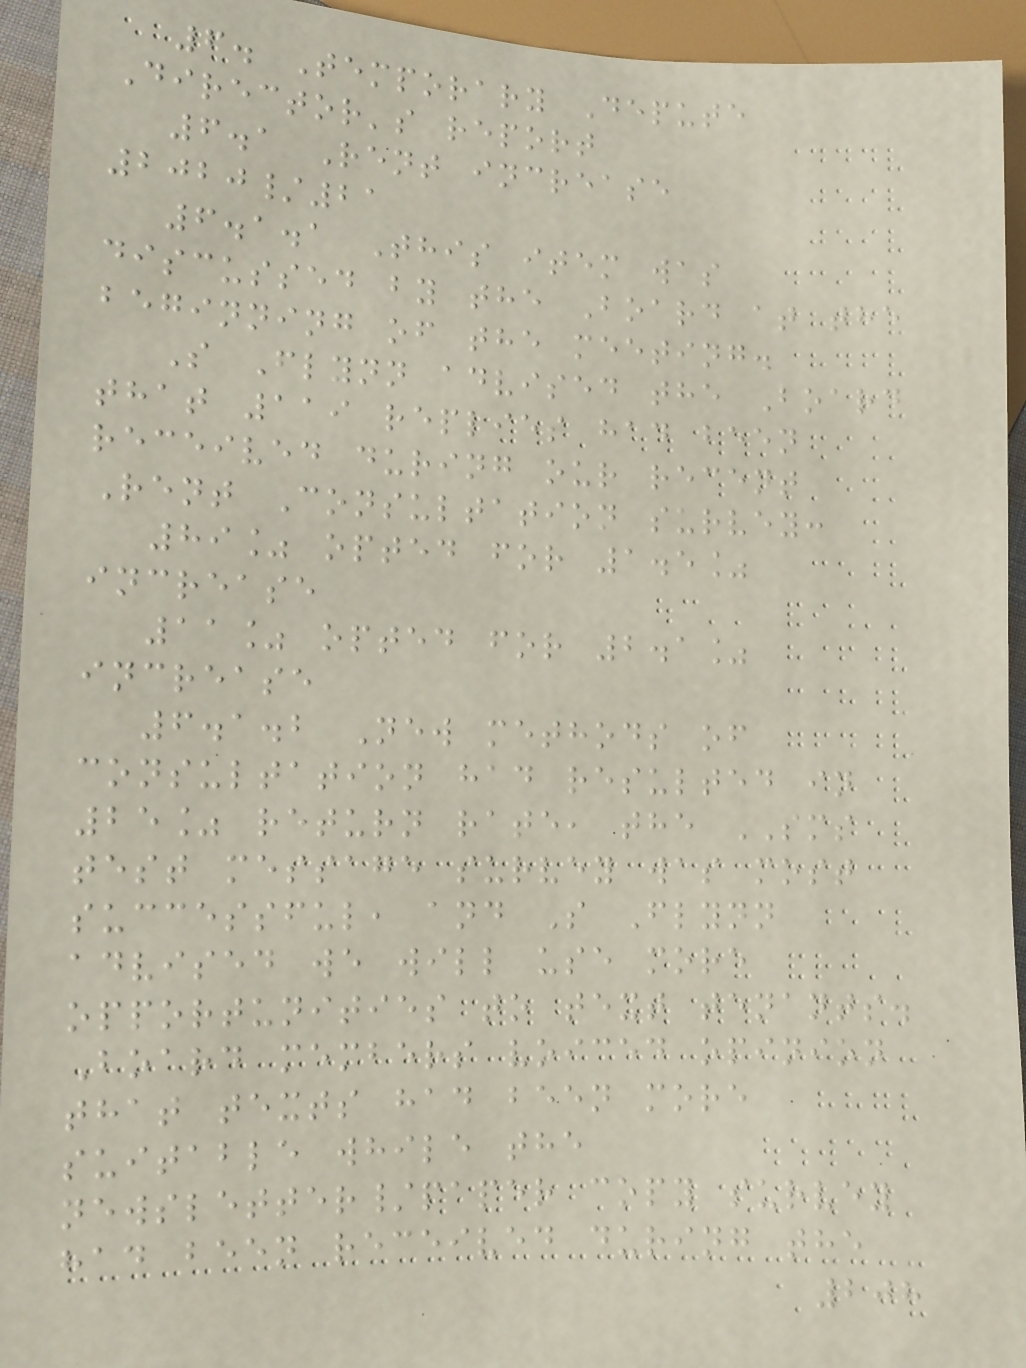6. Temporary Depute
Director's report
6.1 Rent increase
2020/21
6.1.1 This item was
discussed by the Board at the
beginning of the meeting.
S Flynn advised the Board
that 119 replies had been
received during our recent
Rent Consultation survey:
89% opted for 1.5%
increase
11% opted for 2.1%
increase
6.1.2 New methods of
consultation had resulted in
25% return rate, the SMS
test message survey was most
successful, and S Flynn
advised we will use more
opportunities to text tenants.
Board members voiced opinion
that texts had been more
suitable while the
newsletter/paper copy survey
had been received during the
208
